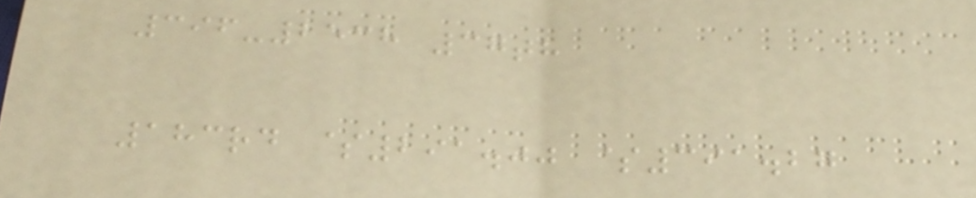396-2538 37th
183rd $291.00 $391.27
